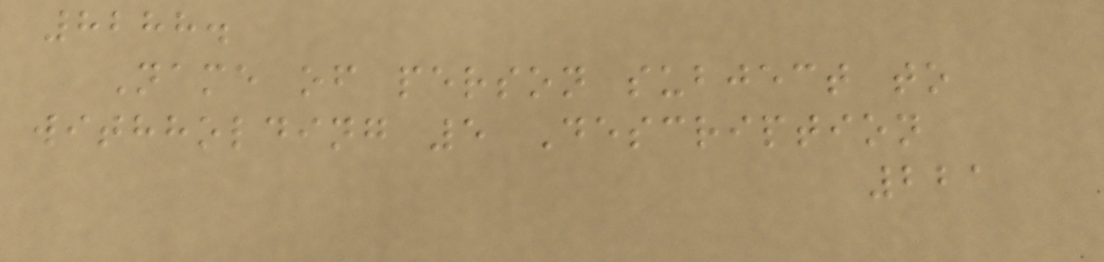8288.
Name of person subject to
withholding 5 Description
221
